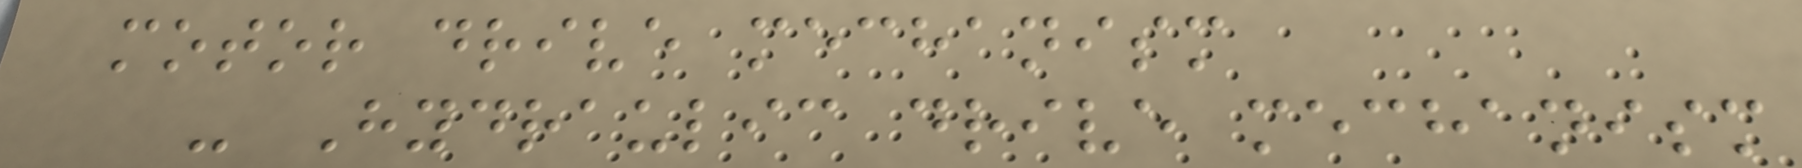motor drive mechanism
- Hydraulic drive mechanism
